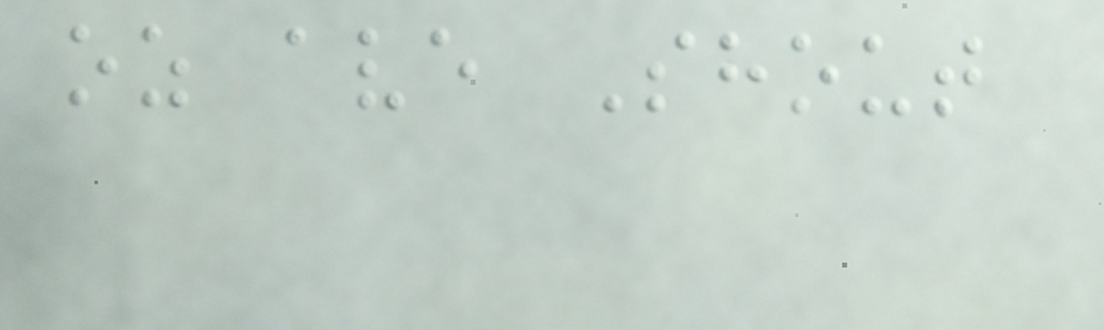oz ave Shout
